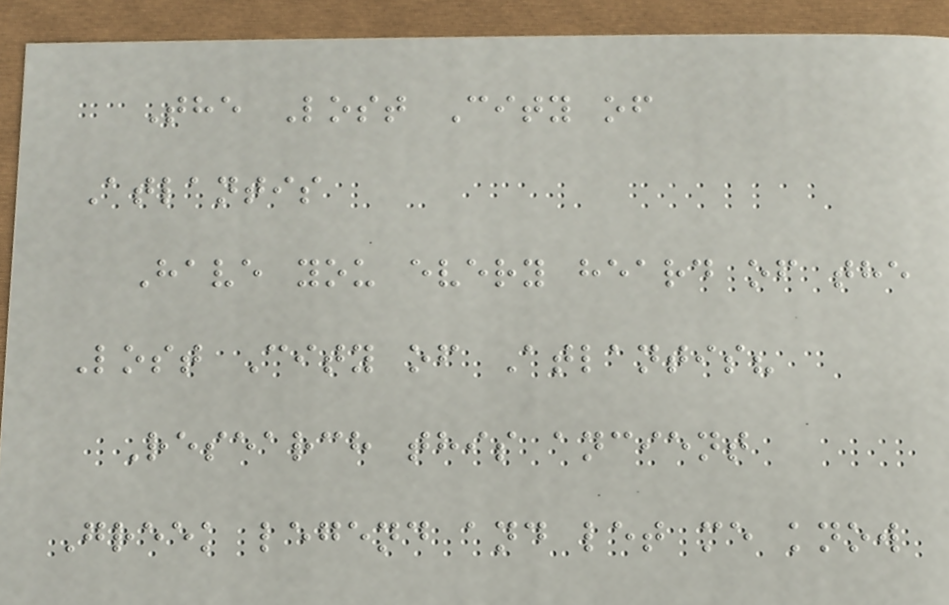The Lost City of
Atlantis
Have you every heard of the
Lost City of Atlantis?
Research this ancient
Greek legend and let me know
